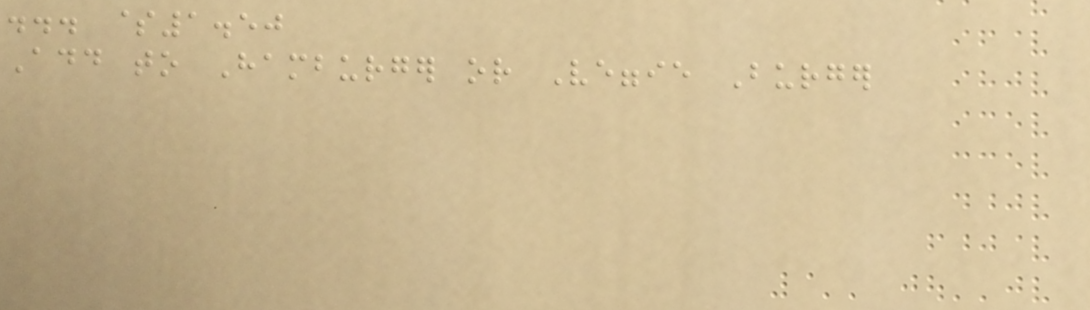... $1.50
Add to Hamburger or Veggie Burger
